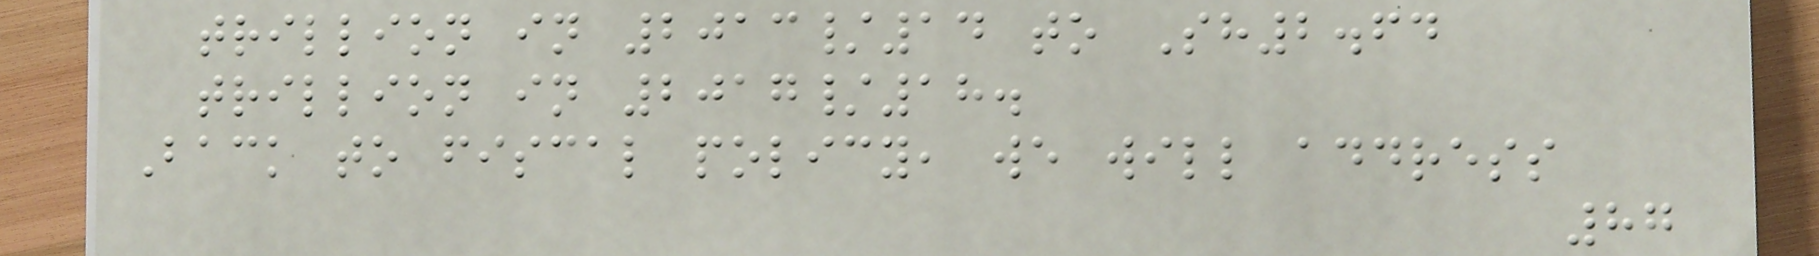trillion in 2013/14 to Sh2.64
trillion in 2017/18.
Back to fiscal policy, we will address
87
